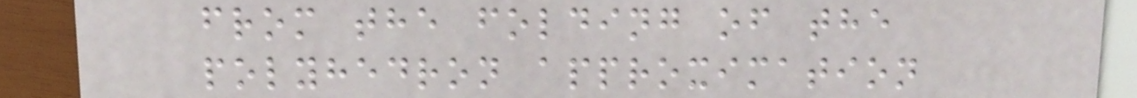from the folding of the
polyhedron approximation
